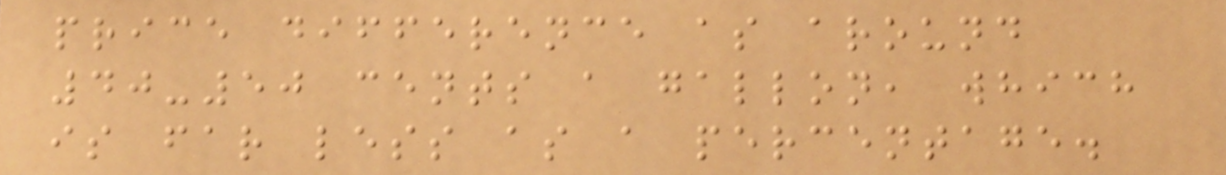price difference as around
40-50 cents a gallon, which
is far less as a percentage.
